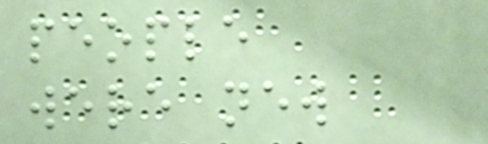people
were new
